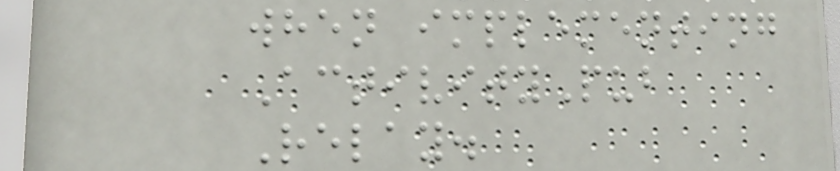when implementing
ActivityPub
Relay.
